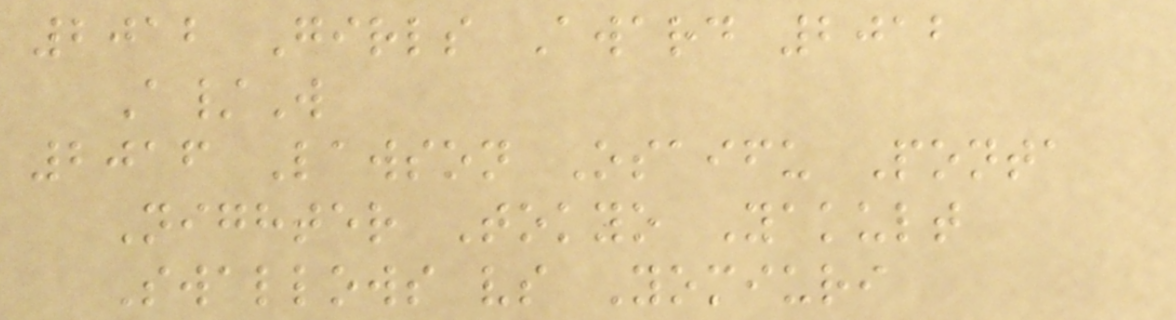2012 Girls Award 2012
A/W
2016 Lawson Osaifu Ponta
Nighter Tokyo Yakult
Swallows vs Yomiuri
